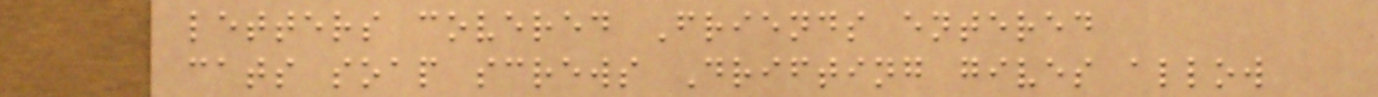letters covered Friends entered
cats soap screws Drifting gives allow
